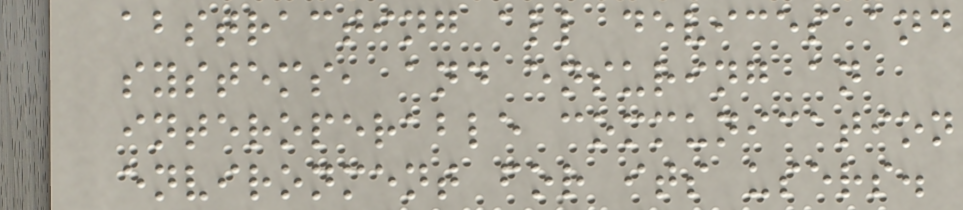abstracting all devices and
systems, and ensuring an
interoperable communication
environment for its users.
